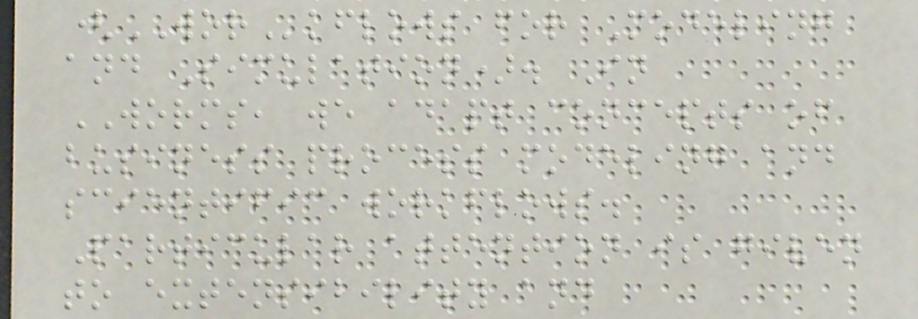(WORkflows for Modeling
and Simulation). In
WORMS, we adapt concepts of
business process modeling and
scientific workflows.
Particular attention is given
to extensibility and
